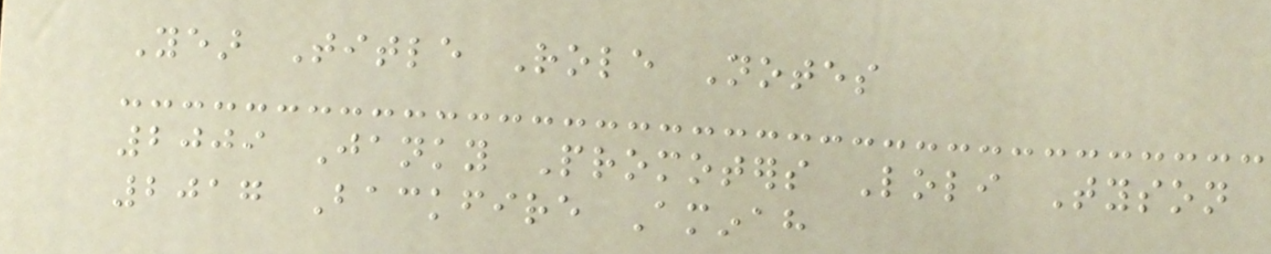Year Title Role Notes
2009 Janky Promoters Loli Tyson
2017 Backfire Aminah
